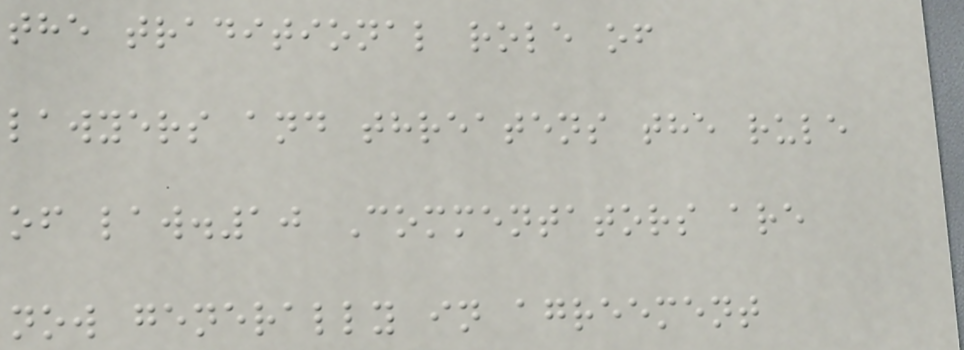the traditional role of
lawyers and threatens the rule
of law.10 Commentators are
now generally in agreement
